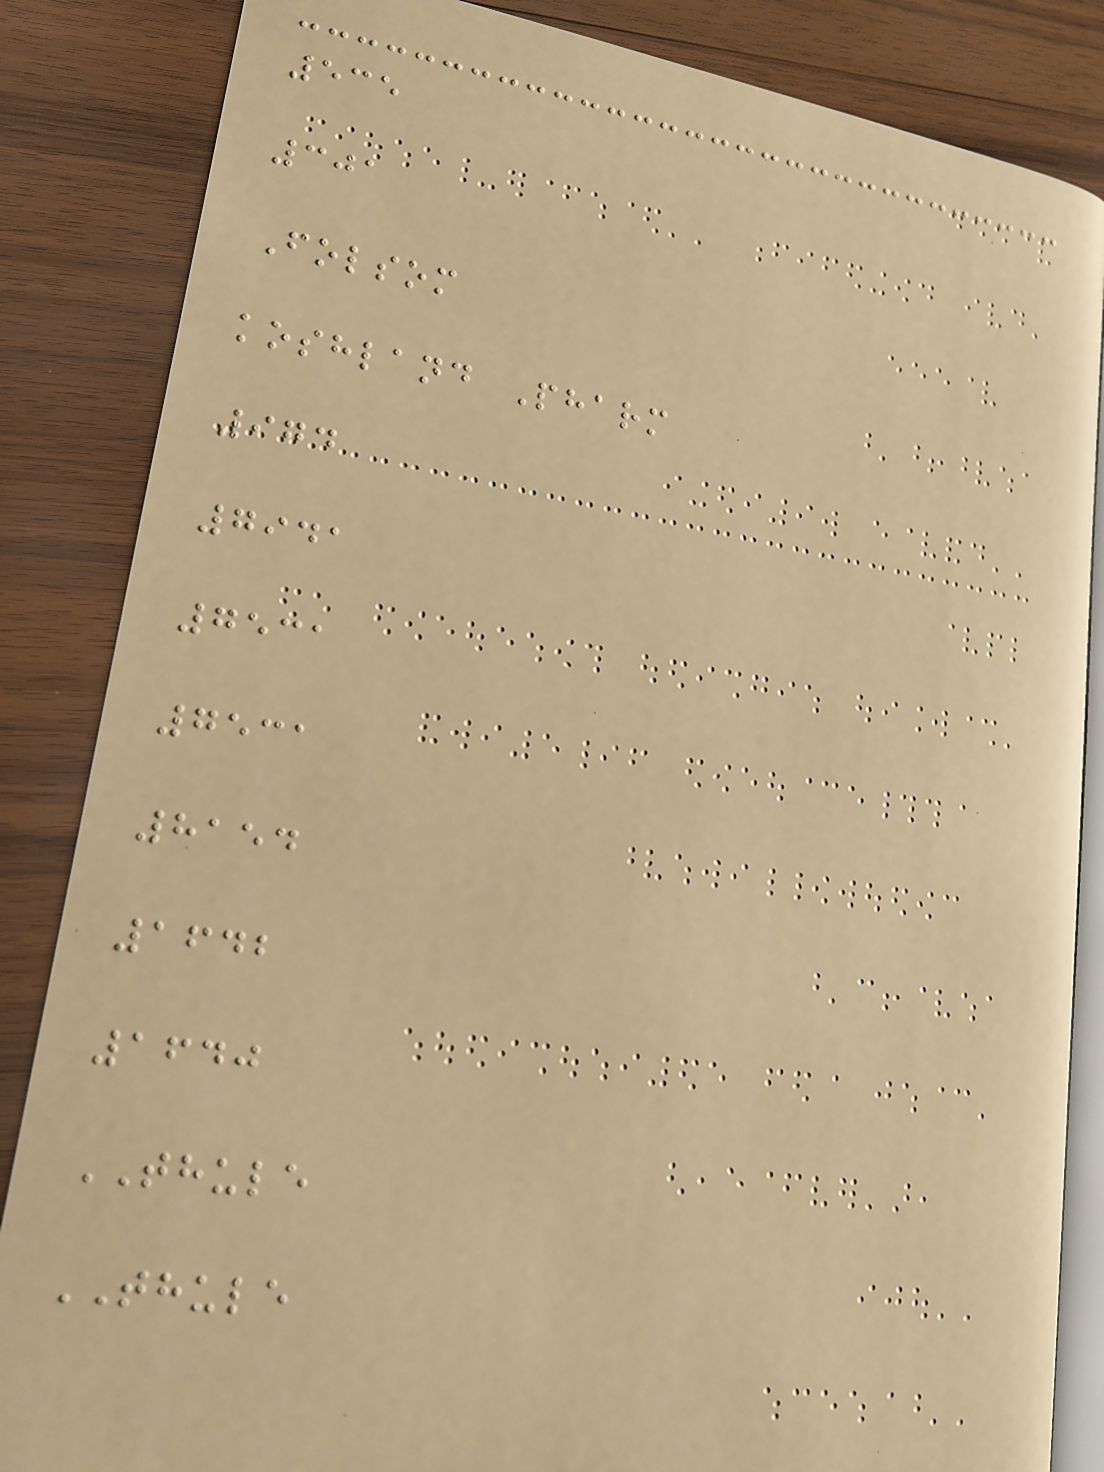535
301
Folsom
koshland Pharm
974
7941
7531
7531
8154
1642
1640
THULE
THULE
